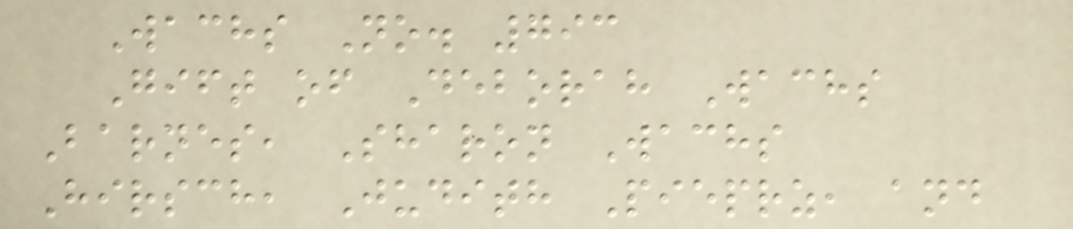Wachs No. 793
Gift of Deborah Wachs
Barnes, Sharon Wachs
Hirsch, Judith Pieprz, and
